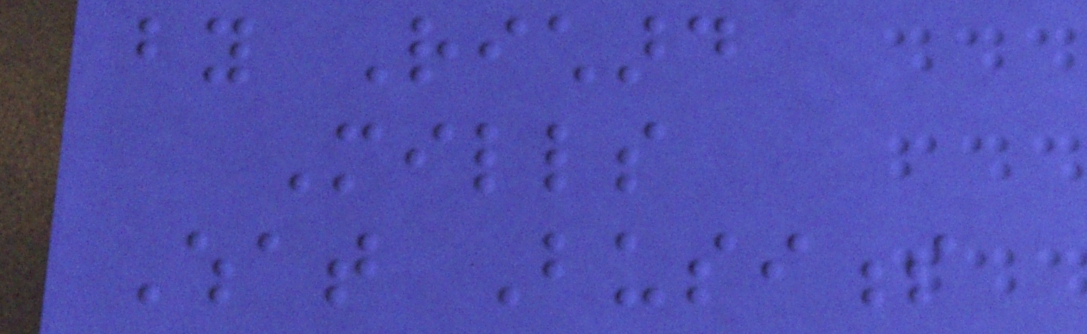by Richard
Mills
What Business
